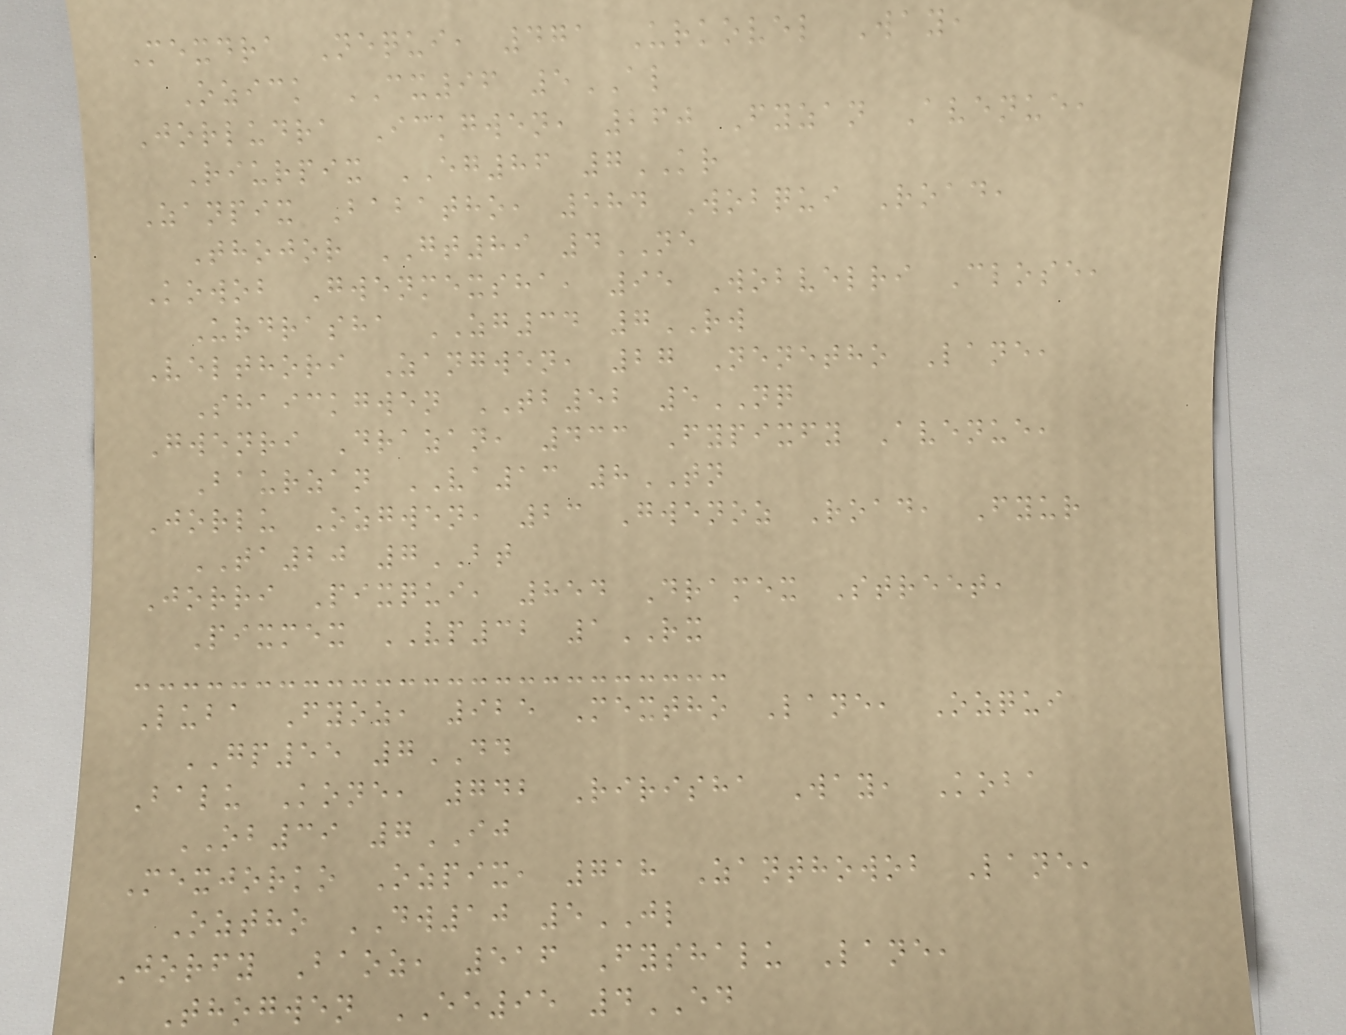Mexdra Nequi, 471 Urkovel Way,
Ozick CX96 5AL
Jorludra Ickgwen, 260 Fyzan Avenue,
Riurpix EG86 7KR
Zanpix Babatho, 584 Wobqui Road,
Thojor GT89 4NE
Kowob Gwenmexsha, 95 Wobvelri Close,
Urdrasha ZG34 7RW
Velthori Zangwen, 27 Nenetho Lane,
Shaickgwen TB52 5NQ
Gwenri Drazan, 433 Fypixfy Avenue,
Baurzan VA13 8TN
Jorlu Ozgwen, 23 Gwenoz Road, Fyur
TA20 7BT
Jorri Pixqui, 854 Dramex Street,
Pixmex VP32 1RX
Luba Fyoz, 925 Mextho Lane, Ozqui
GP55 7DD
Balu Kone, 742 Ririsha Way, Koba
OB39 7IJ
Mexjorko Ozpix, 718 Zanthowob Lane,
Oztho DW10 5JL
Jorfy Baoz, 516 Fyshalu Lane,
Thogwen EE95 4ED
